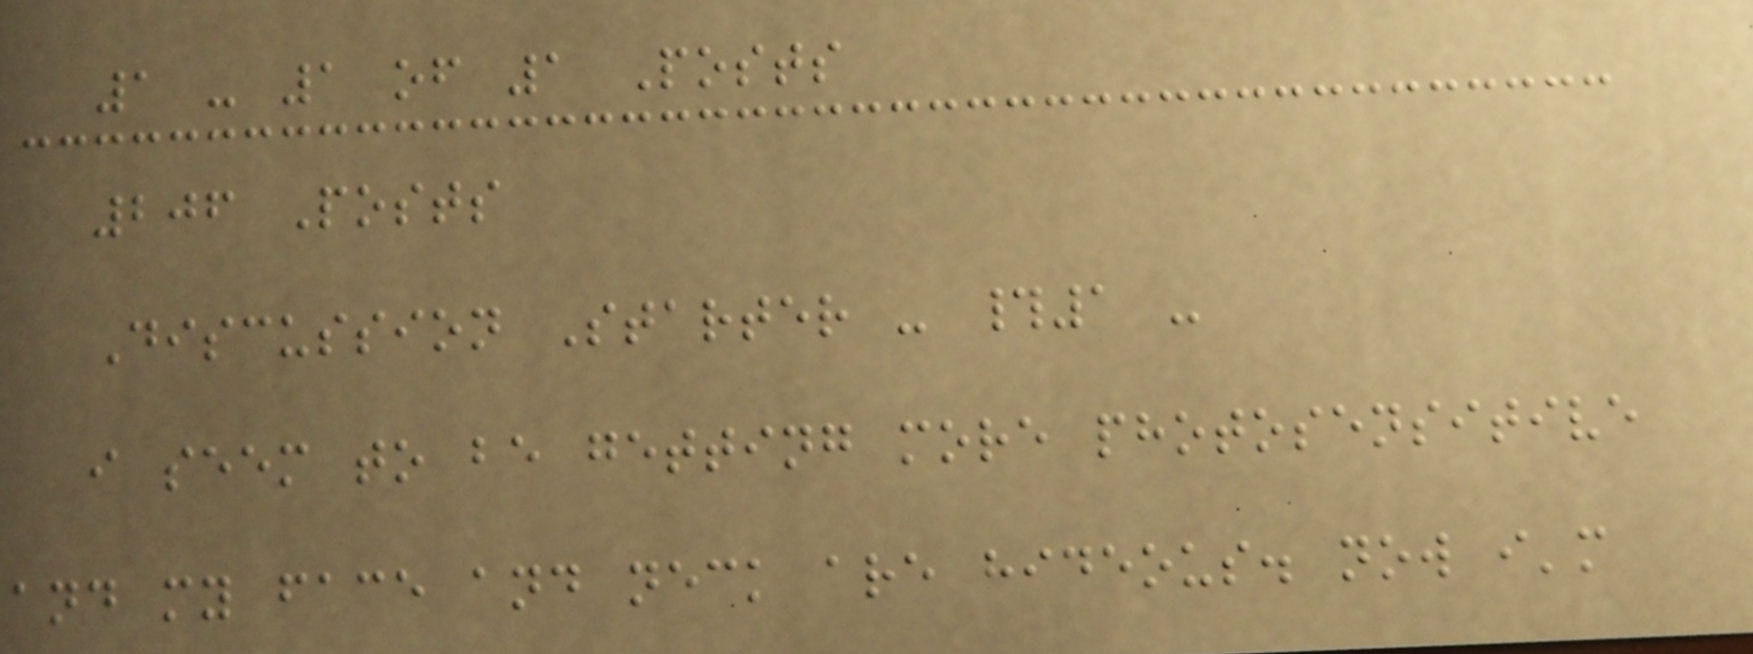1 - 1 of 1 Posts
206 Posts
Discussion Starter - #1 -
i seem to be getting more photosensitive
and my face and neck are hideous. now i'm
